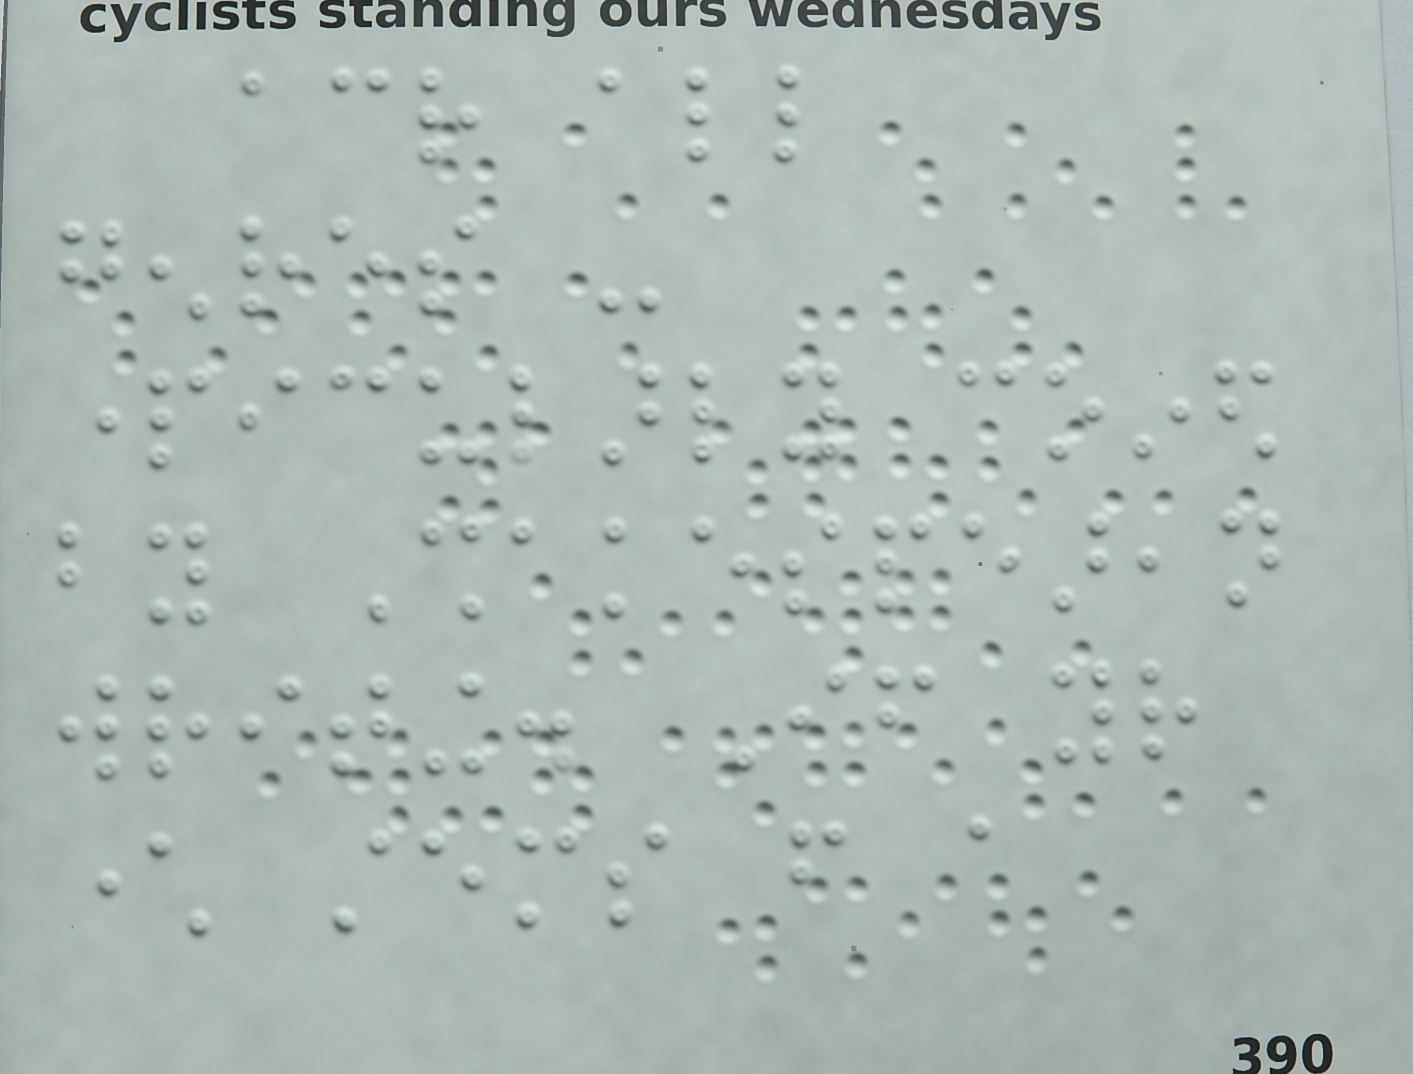across all
genres -
particularly coined
by Shakespearean
writing. If your
character stems from a
